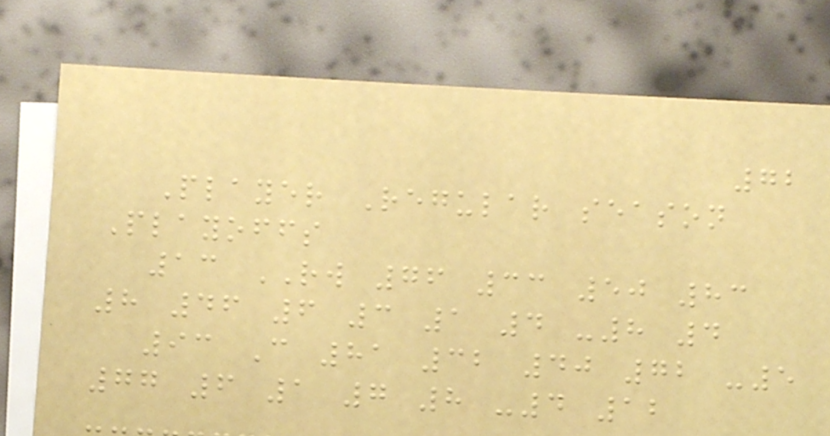72
Player Regular season
Playoffs
13 RW 76 33 50 83
8 46 6 3 1 4 -8 4
93 C 81 32 40 72 -5
77 6 1 7 8 -4 12
